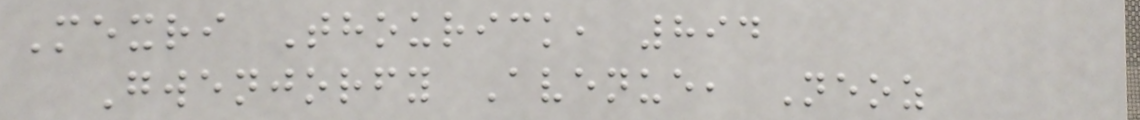Mexri Thourick, 894
Gwenjorfy Avenue, Neoz
